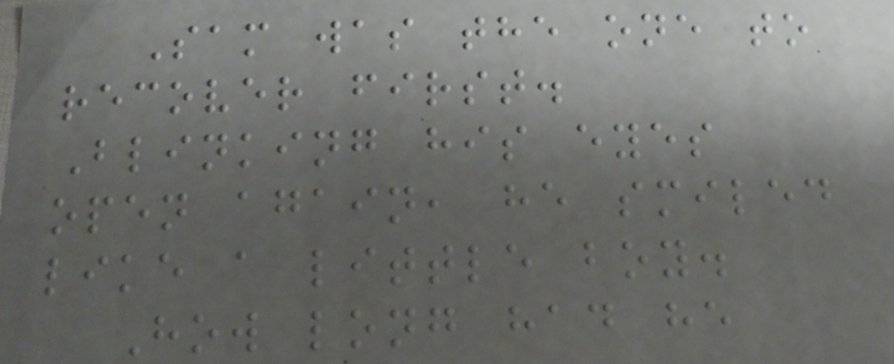Sam was the one to
recover first.
Blinking his eyes
open again, he smiled
like a little boy.
How long had he
